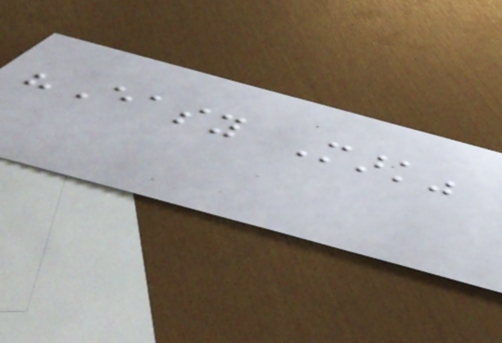"Easy Mark"
